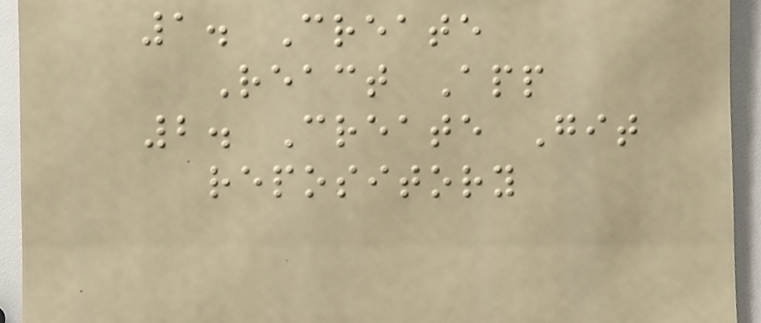1. Create
React App
2. Create Git
repository
